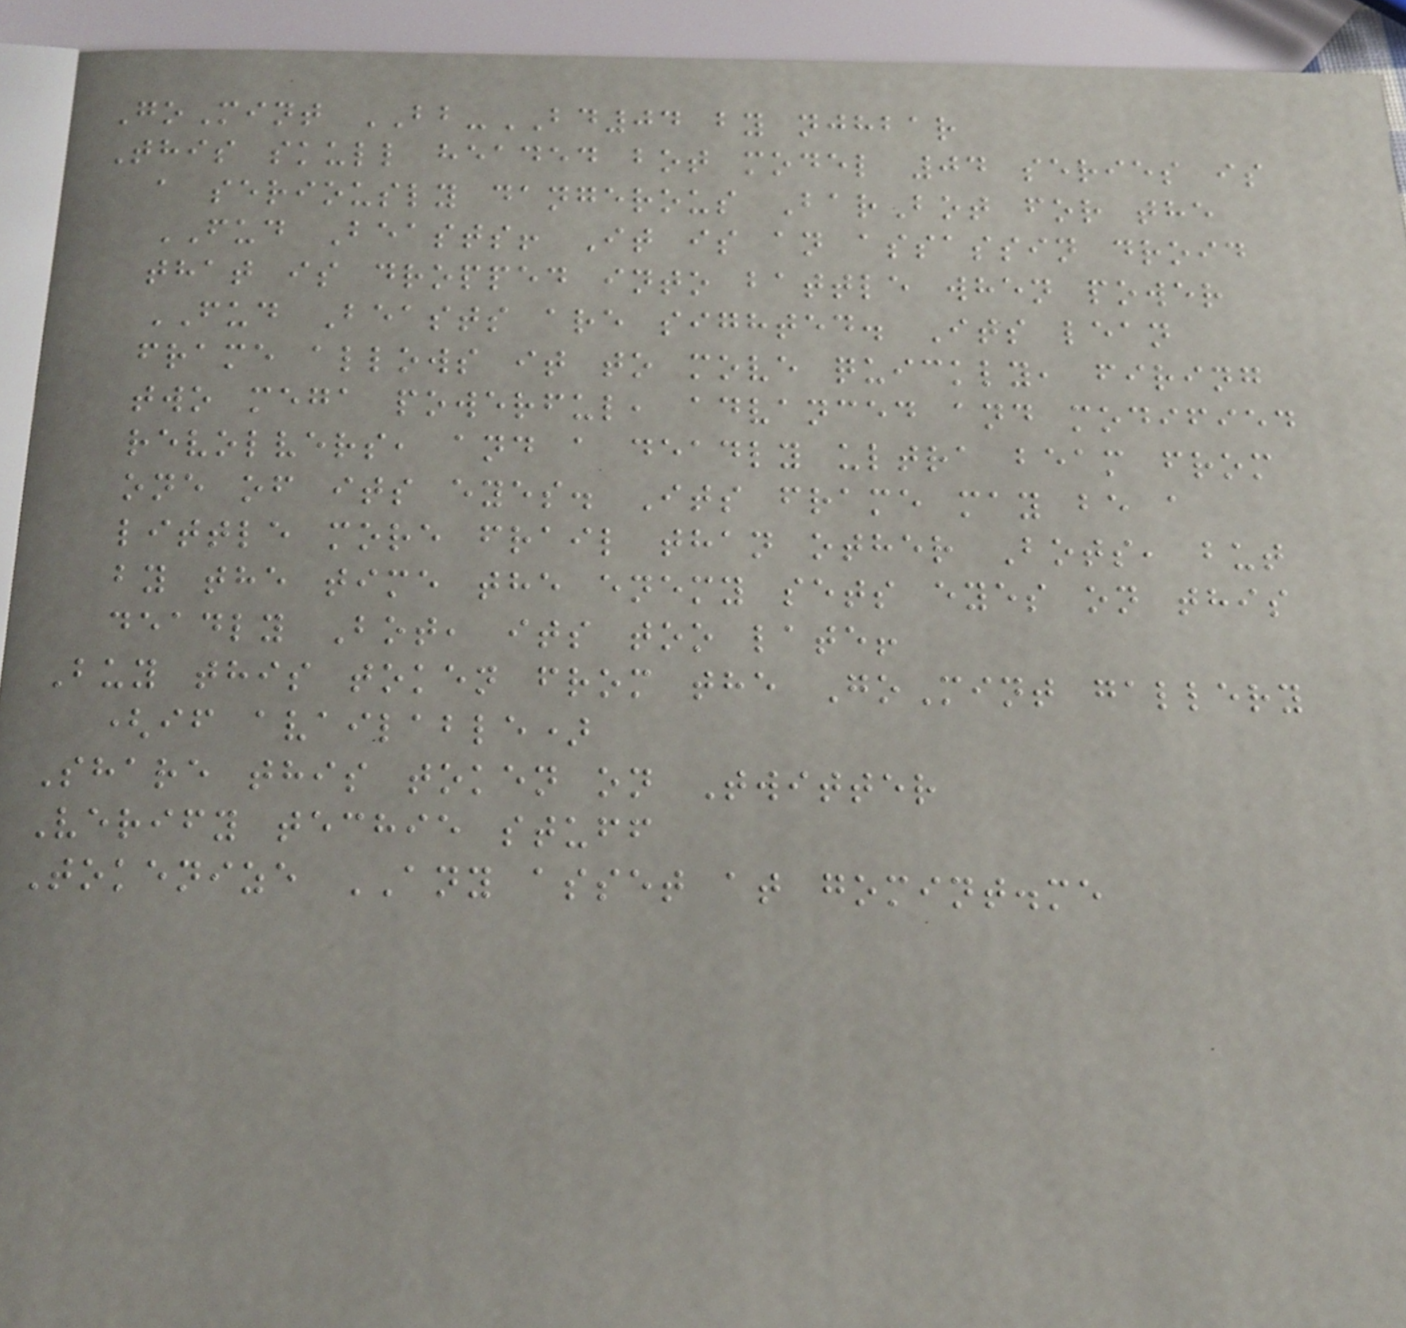GoMint BB-BD04 by njhbar
This skull headed bot model 04 series is
a seriously dangerous BarBot for the
FUD Beasts! It is an assassin droid
that is dropped into battle when power
FUD Beasts are sighted. Its lean
frame allows it to move quickly, firing
two mega powerful, advanced and modified
revolvers, and a deadly ultra beam from
one of its eyes. Its frame may be a
little more frail than other Bots, but
by the time the enemy sets eyes on this
deadly Bot, its too late!
Buy this token from the GoMint gallery
(if available)
Share this token on Twitter
Verify techie stuff
Tokenize ANY asset at gomint.me
